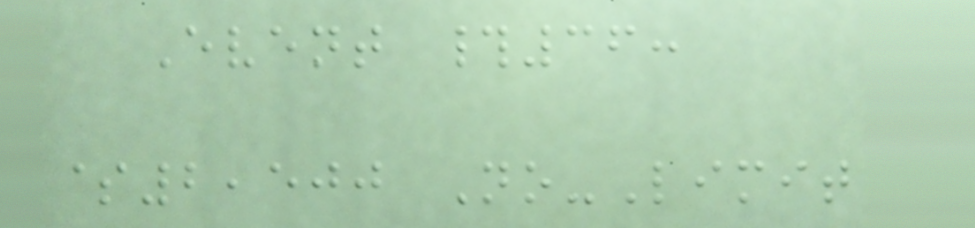Event #36:
$2,500 No-Limit
